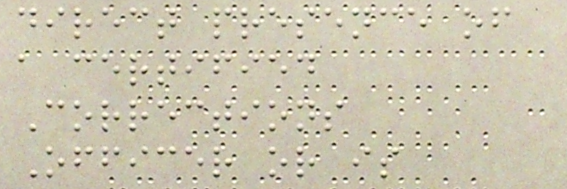direct presence of
a certified
Corrections
Officer or is
